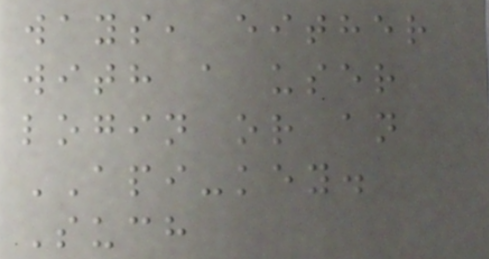ways, either
with a user
login or an
API-key.
Such
